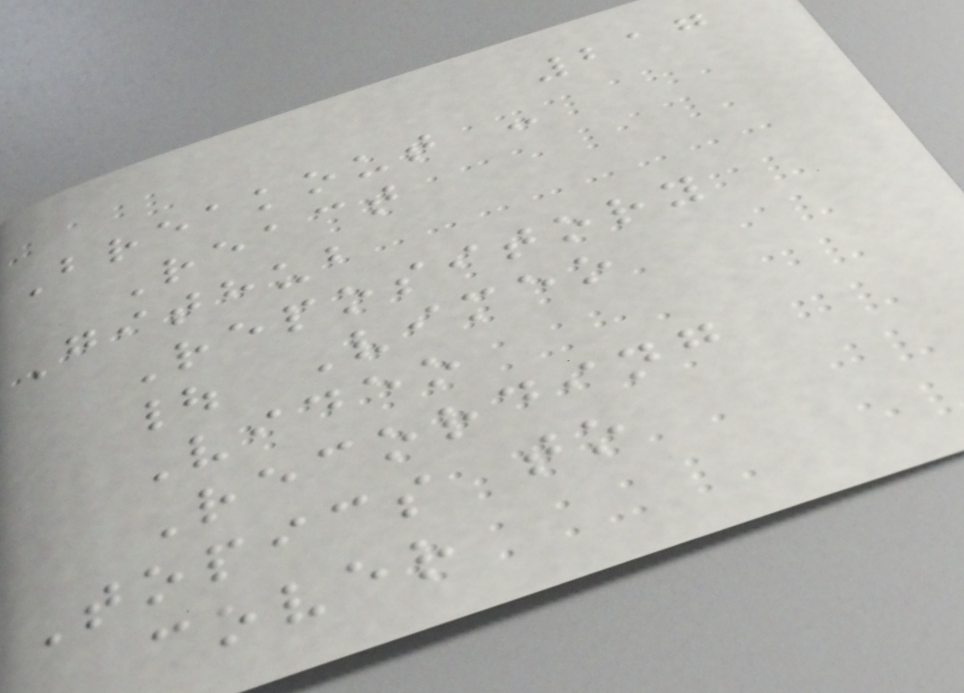217
Breakout -
React
Github
Repository
| Vimeo
Video
Recording
Topics to
cover
